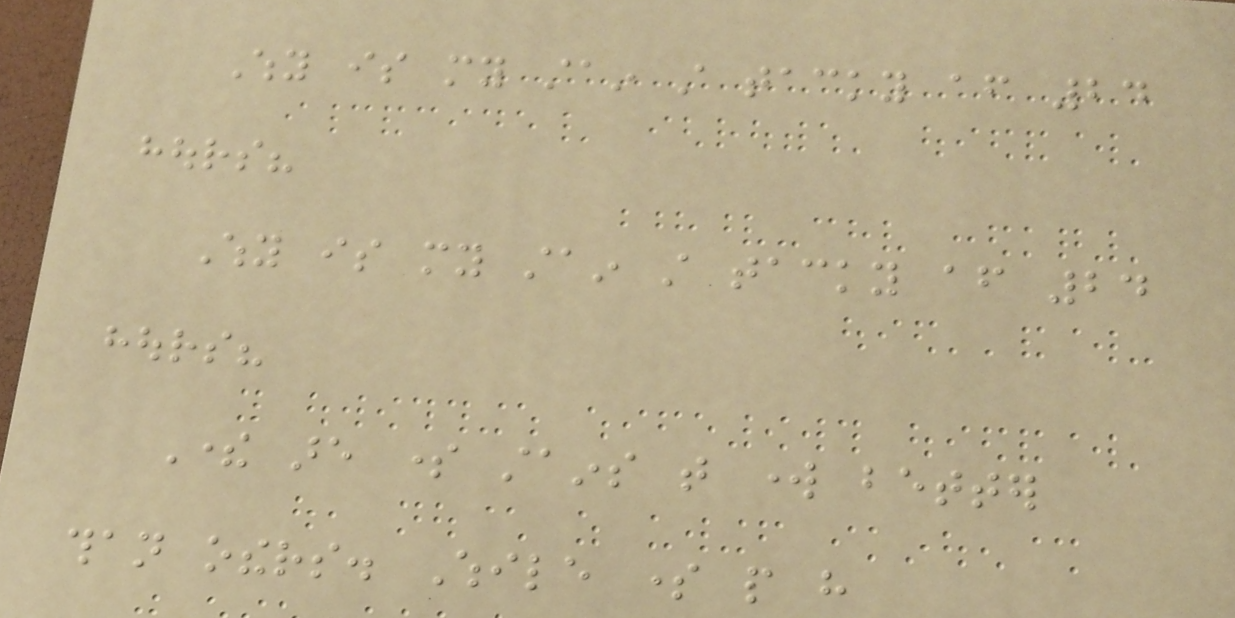Why is my stain still tacky after 24
hours?
Why is my stain still tacky after 24
hours?
There are some stains that work better
than others. While some people have
